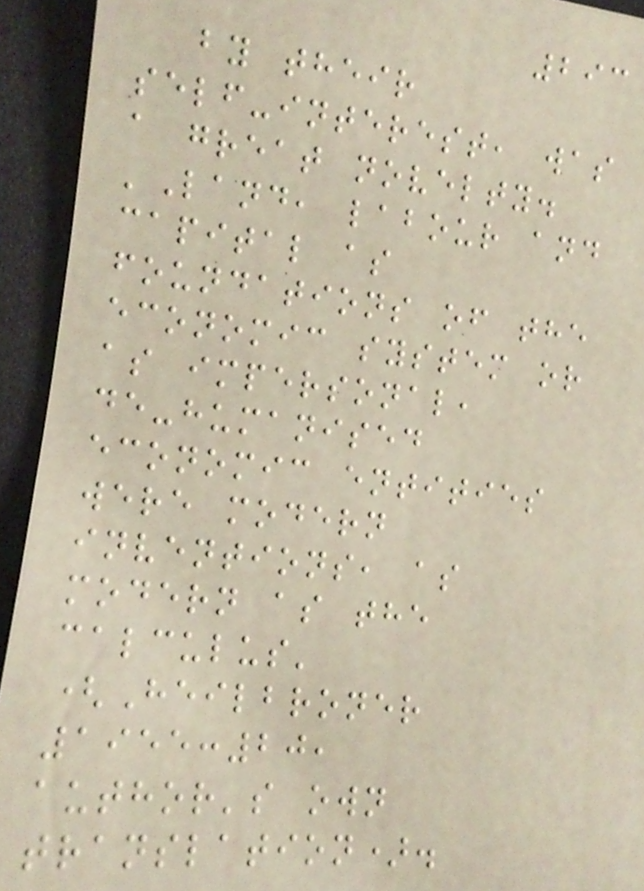293
by their
self-interest, was
a great novelty.
'Land, labour and
capital as
foundations of the
economic system or
as impersonal,
de-humanised
economic entities
were modern
inventions, as
modern as the
calculus'
(Heilbroner
1955:20,
author's own
translation).
